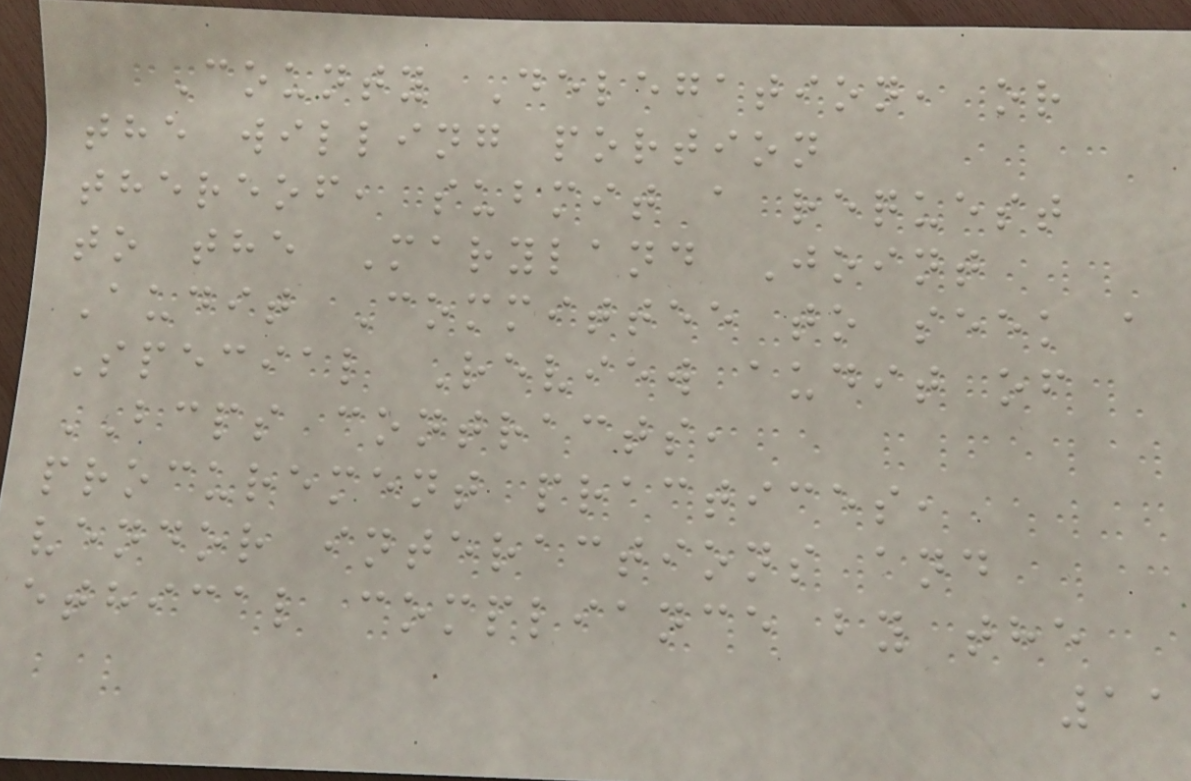County Delegation, or
the willing portion
thereof, submit a request
to the Maryland Joint
Audit Committee to seek a
Special Review audit of
BCPS contracts,
procurement practices,
vendor interactions and
ethical compliance by the
11
